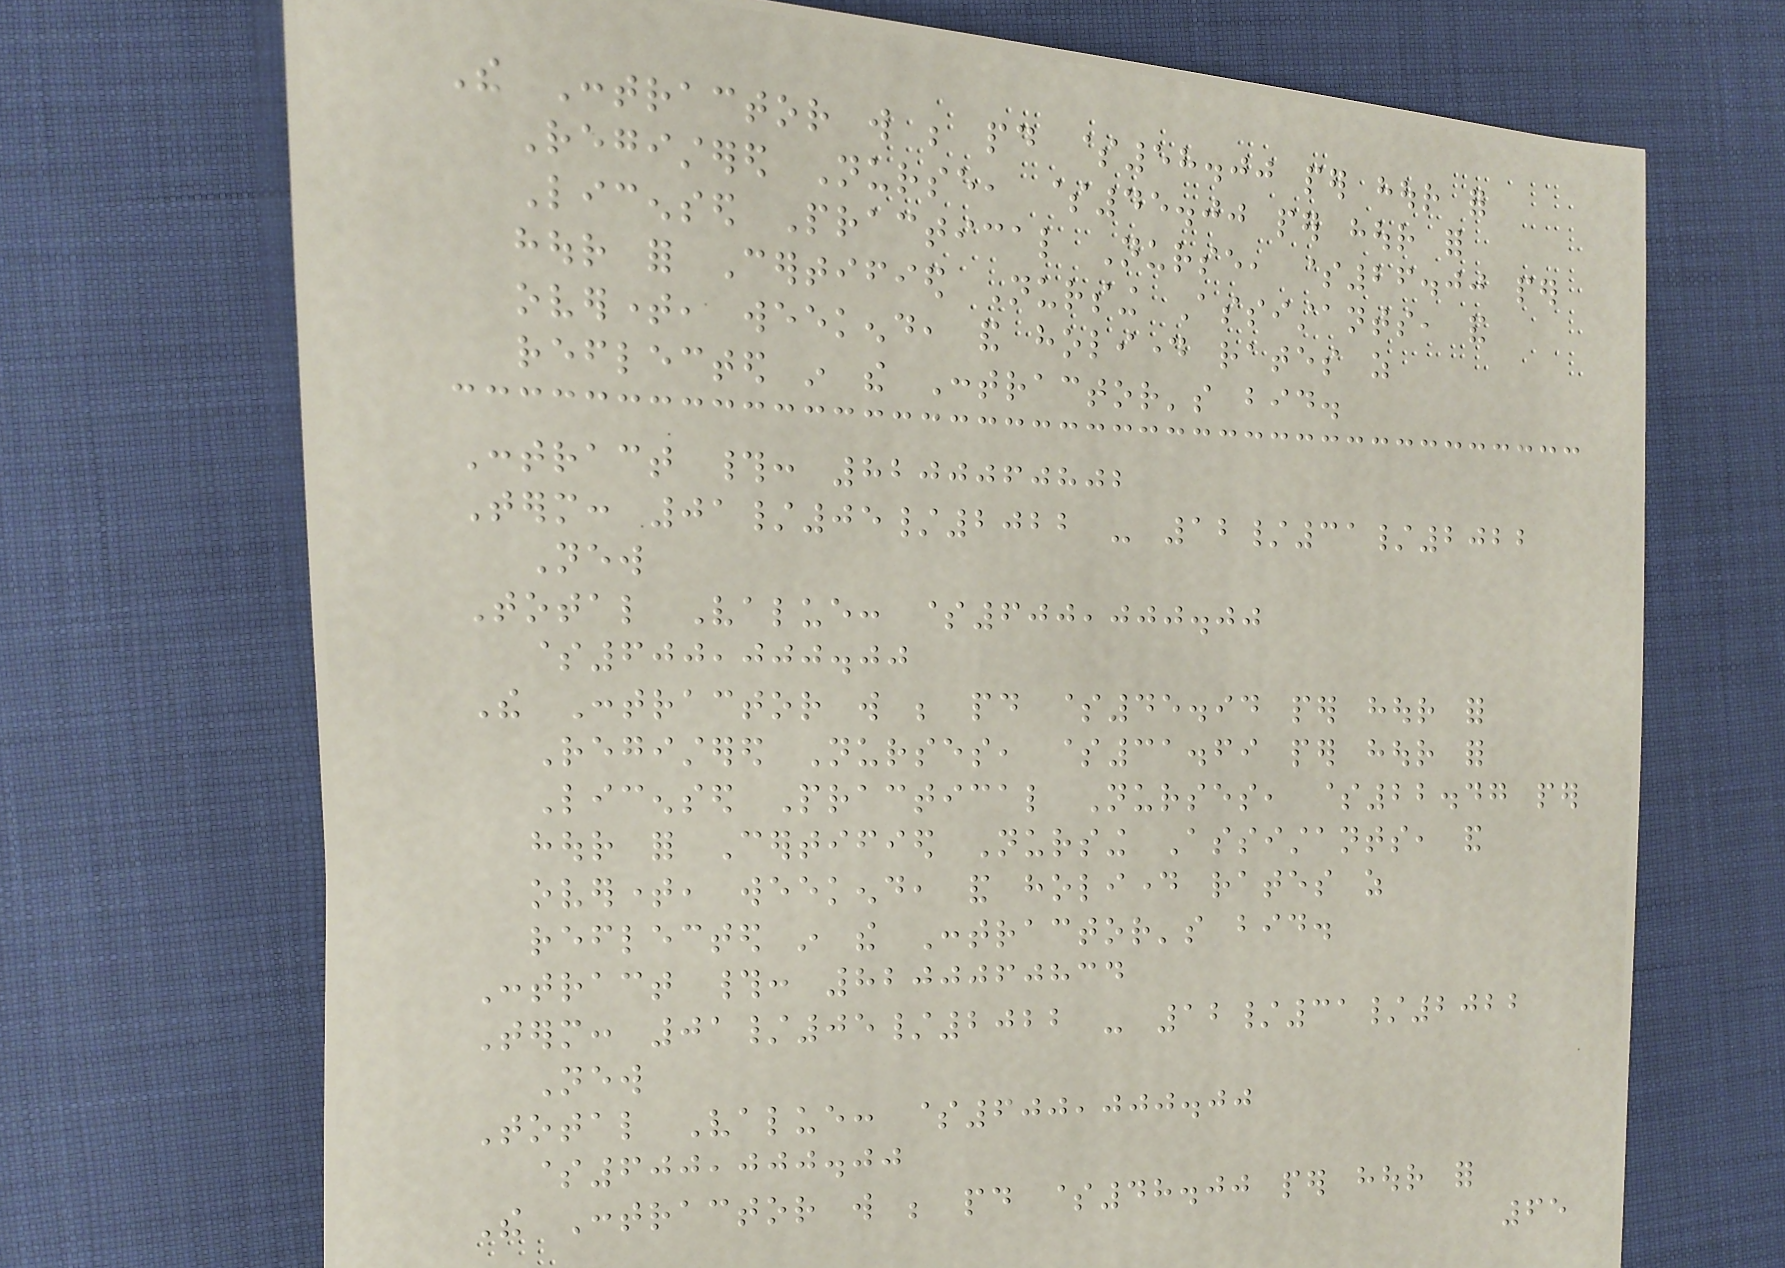The Contractor will be paid $58.00 per hour for
Registered Nurse, $45.00 per hour for
Licensed Practical Nurse, $26.00 per
hour for Certified Nursing Assistants, and
overtime, weekend, and holiday rates as
reflected in the Contractor's bid.
Contract #: 8200060802
Term: 01/05/2022 - 12/31/2022
New
Total Value: $600,000.00
$600,000.00
The Contractor will be paid $45.94 per hour for
Registered Nurses, $31.69 per hour for
Licensed Practical Nurses, $22.47 per
hour for Certified Nursing Assistants, and
overtime, weekend, and holiday rates as
reflected in the Contractor's bid.
Contract #: 8200060834
Term: 01/05/2022 - 12/31/2022
New
Total Value: $600,000.00
$600,000.00
The Contractor will be paid $48.00 per hour for
65
